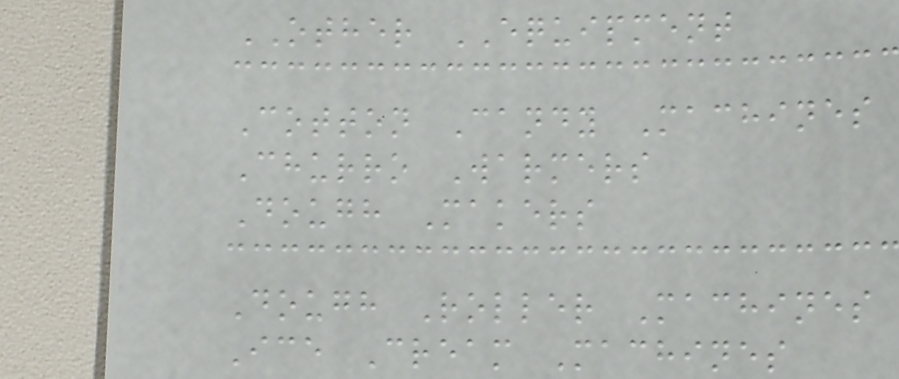OTHER EQUIPMENT
Cotton Candy Machines
Churro Warmers
Dough Makers
Dough Roller Machines
Ice Cream Machines
